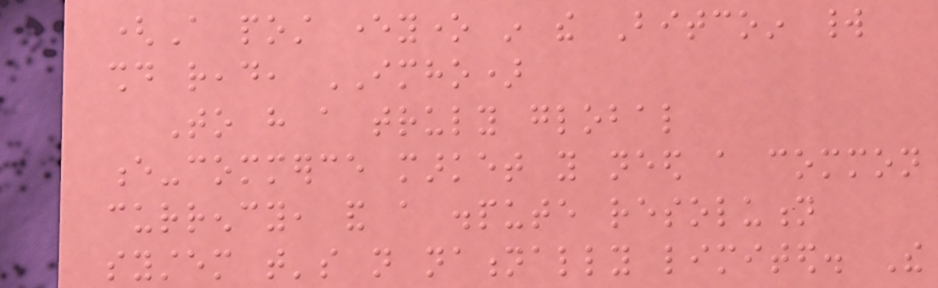(A post everyone in the Bitcoin world
should read, IMHO)
To have a truly global
e-commerce market you need a common
currency, and a dispute resolution
system that's not nationally limited. The
